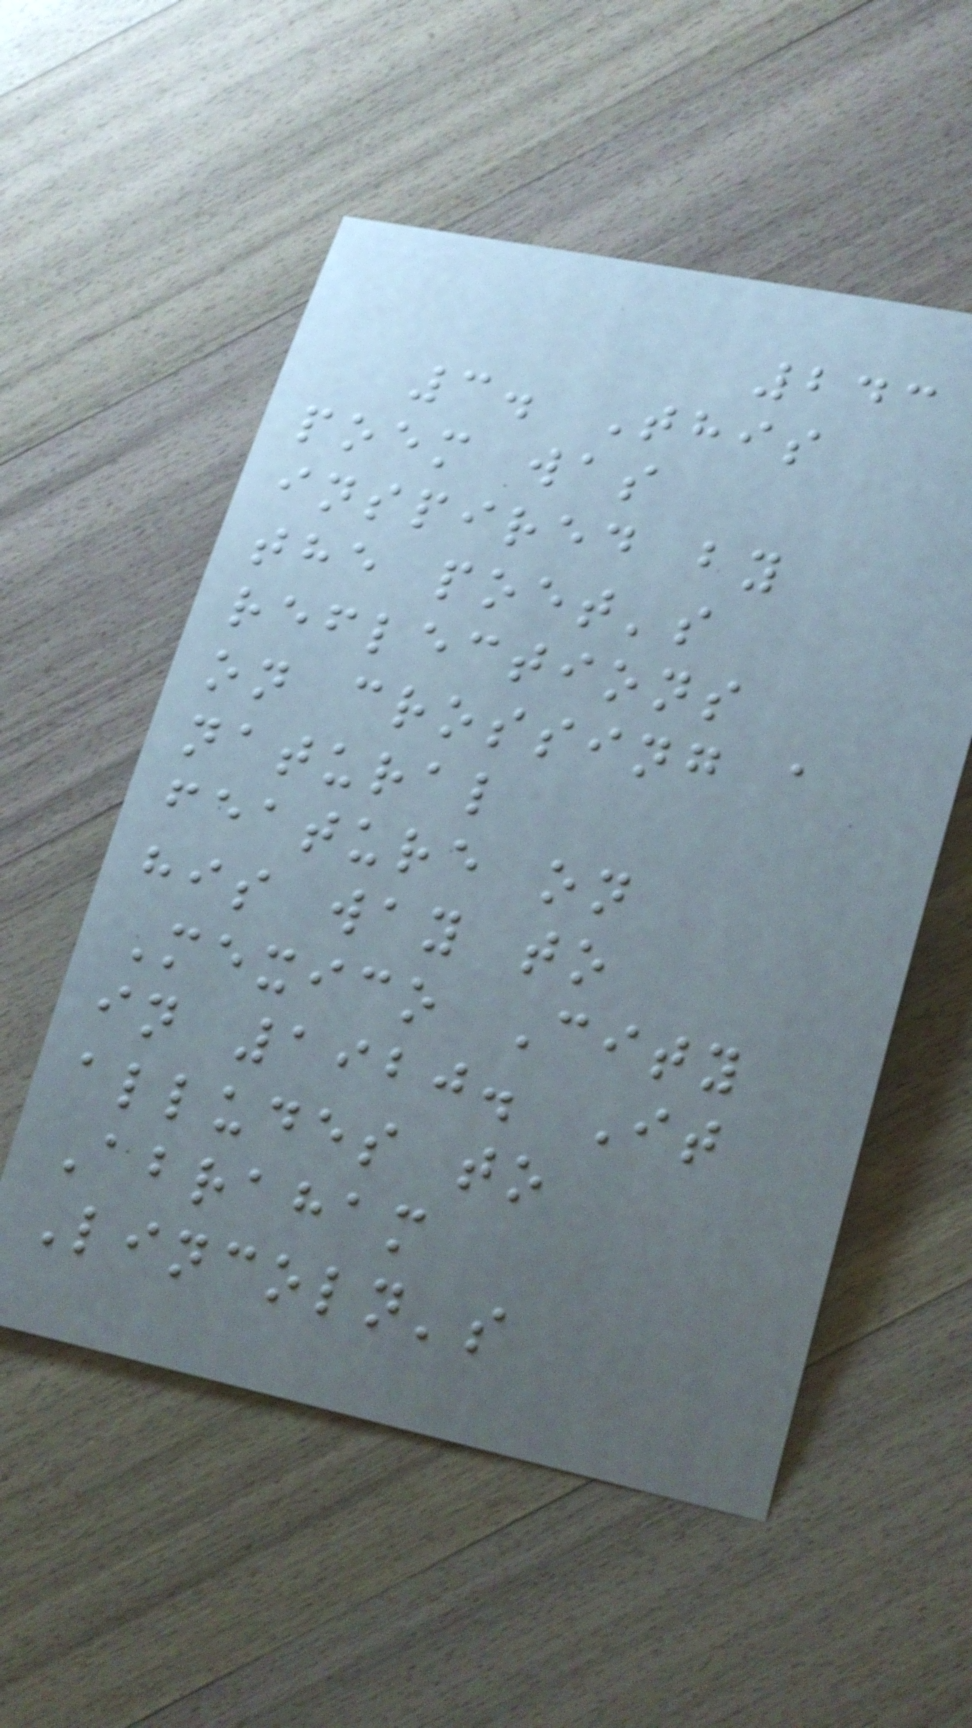243
3. This
poem was
inspired by
the poet's
reflections
on crossing a
natural
feature on
his way to
Mexico City
in 1920. It
alludes to
Abraham
Lincoln's
